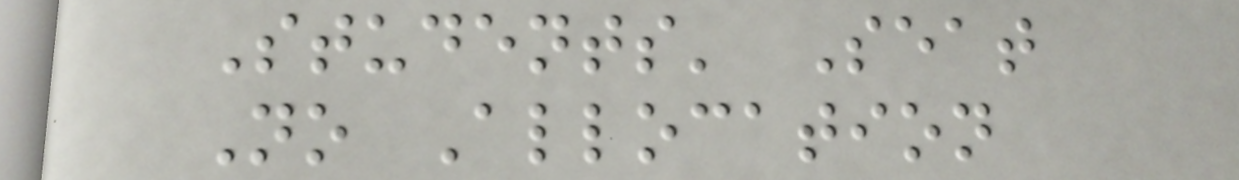Students' Seat
No Allocation
